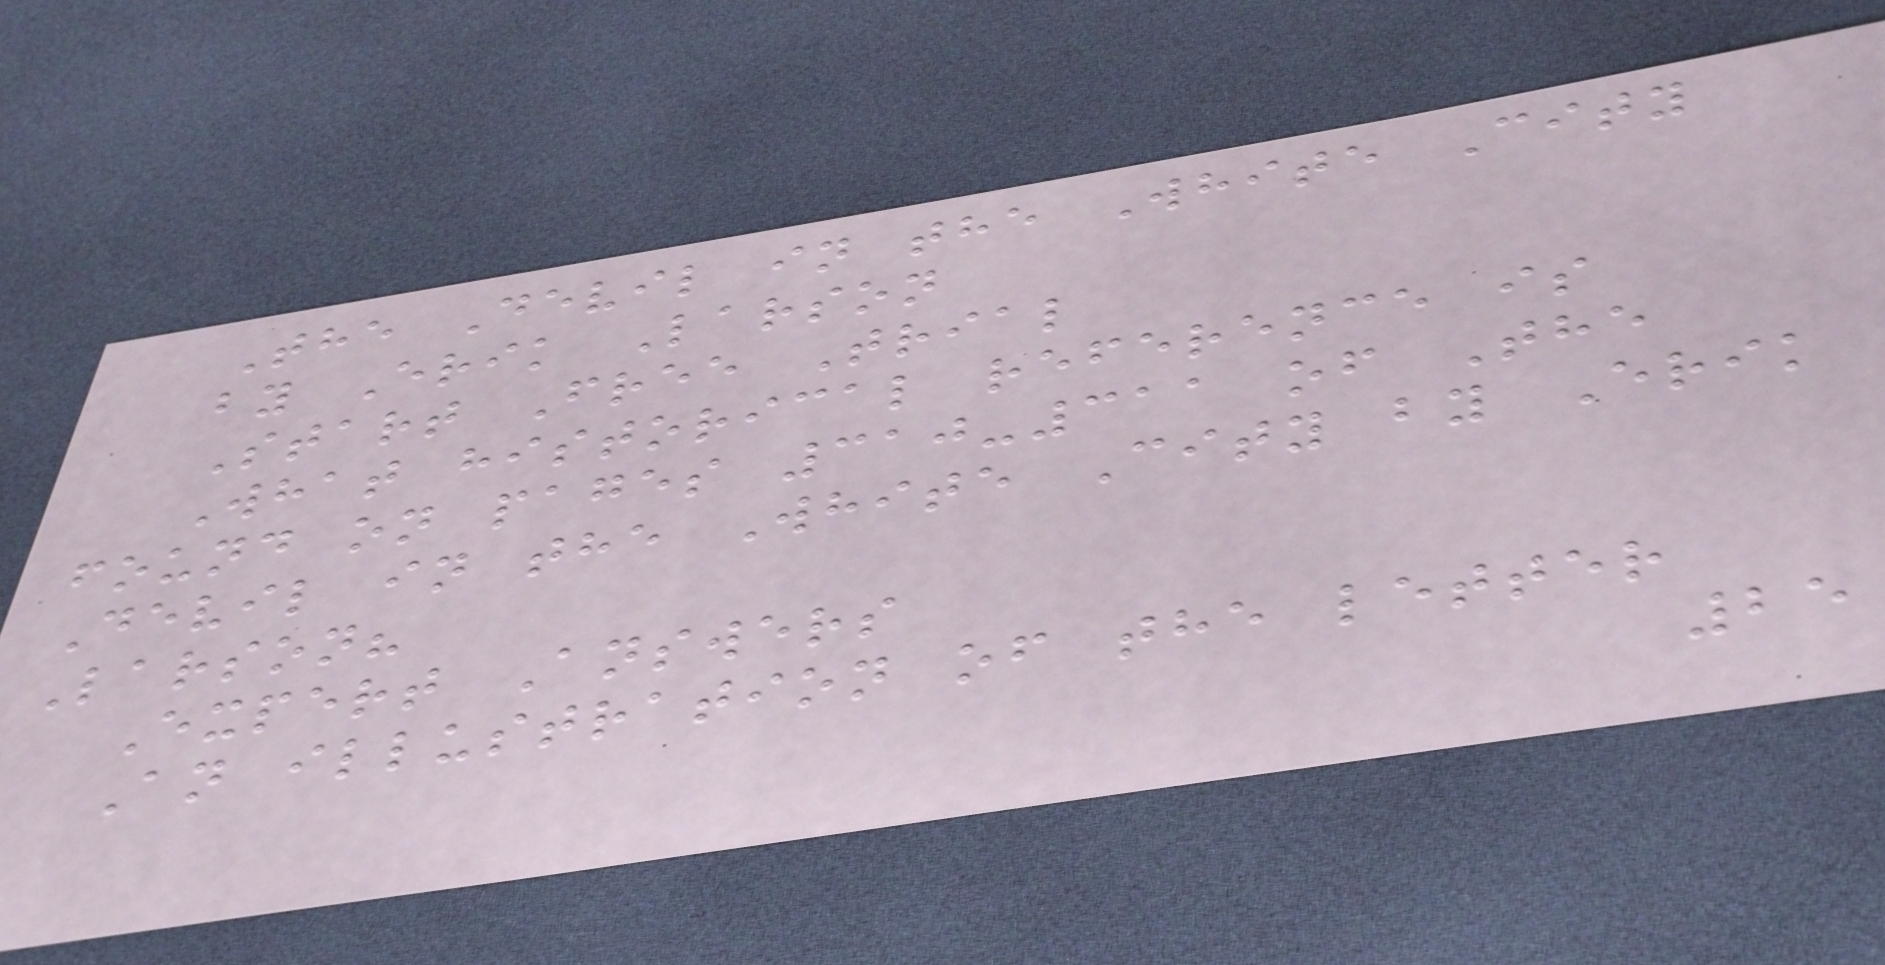The Devil in the White City
by Erik Larson
Start Free Trial
What historical reference is
found on pages 310-311 of The
Devil in the White City by Erik
Larson?
Expert Answers
An illustration of the letter
25
